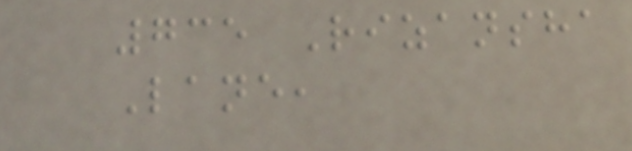735 Rizansha
Lane,
